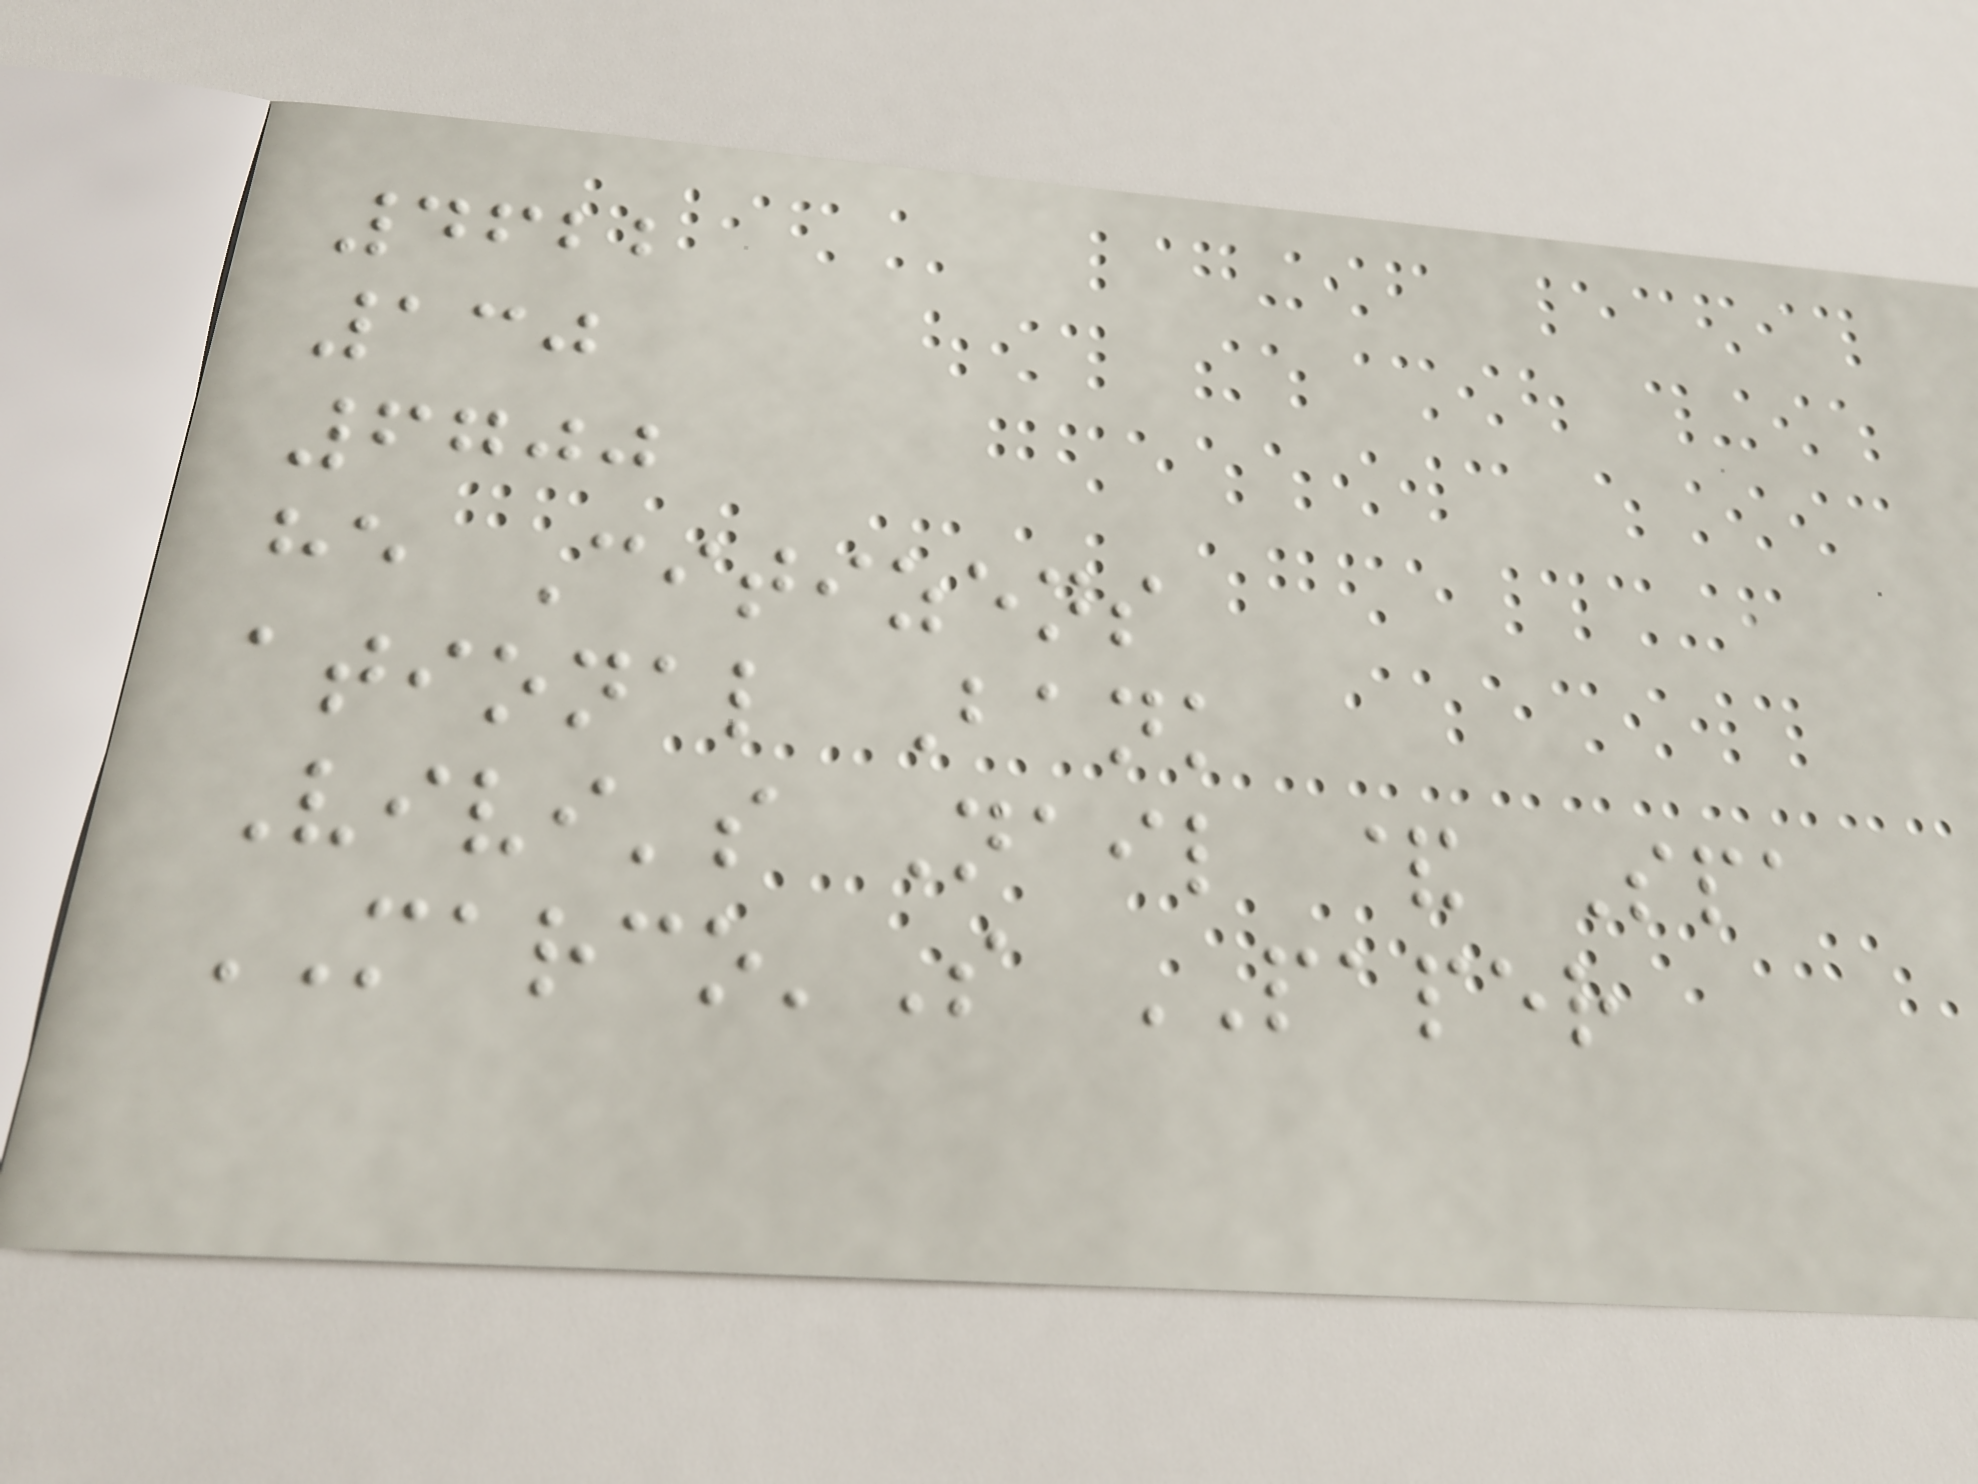4622
130
6700
he Citizens
ational Bank
Vivi's Nail & Spa
MARCO'S PAPER
